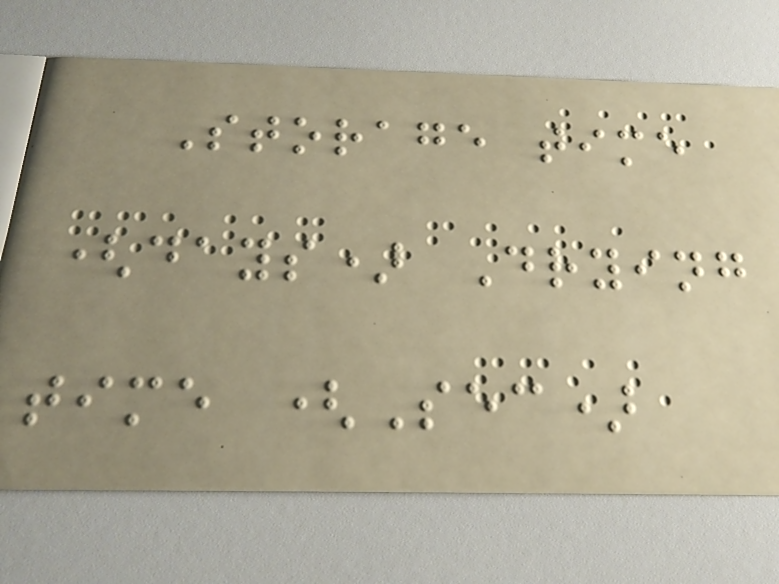Storage time
(days) Drying
time (Sec)
